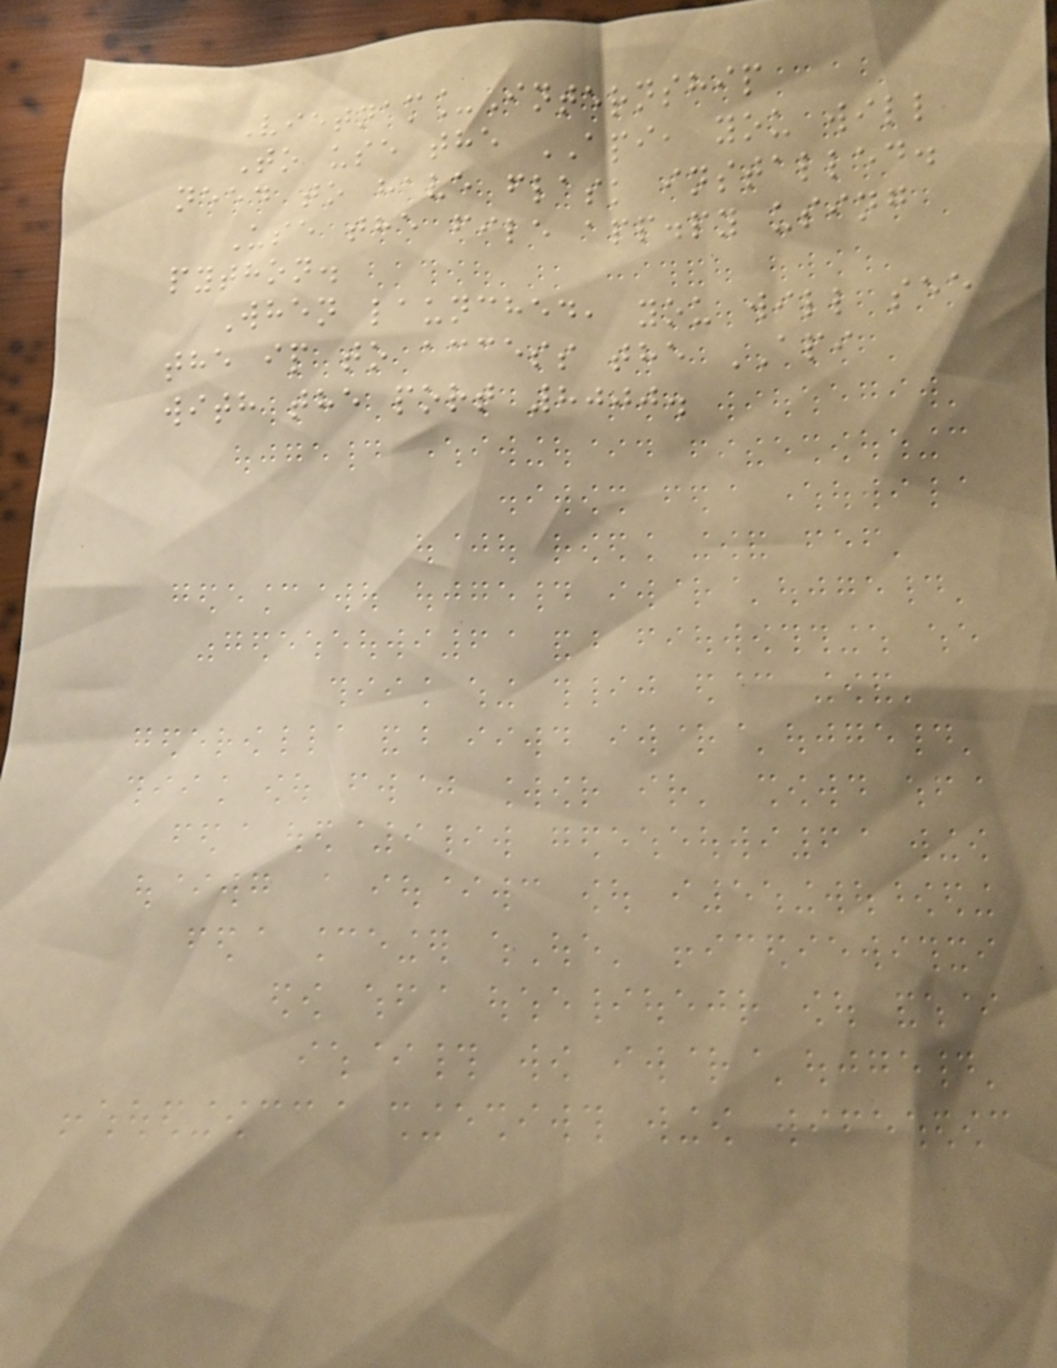Vietnam_Internship
To use the API, you will
need to have flask installed.
Use the file app.py using
python.
When launched, you will see
the ip to access the API
with the port 8000.
